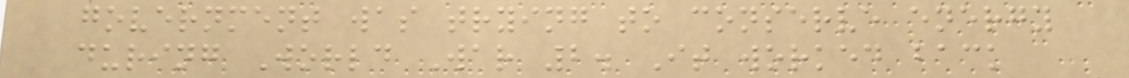government was trying to conserve energy
during World War 2. It worked back
